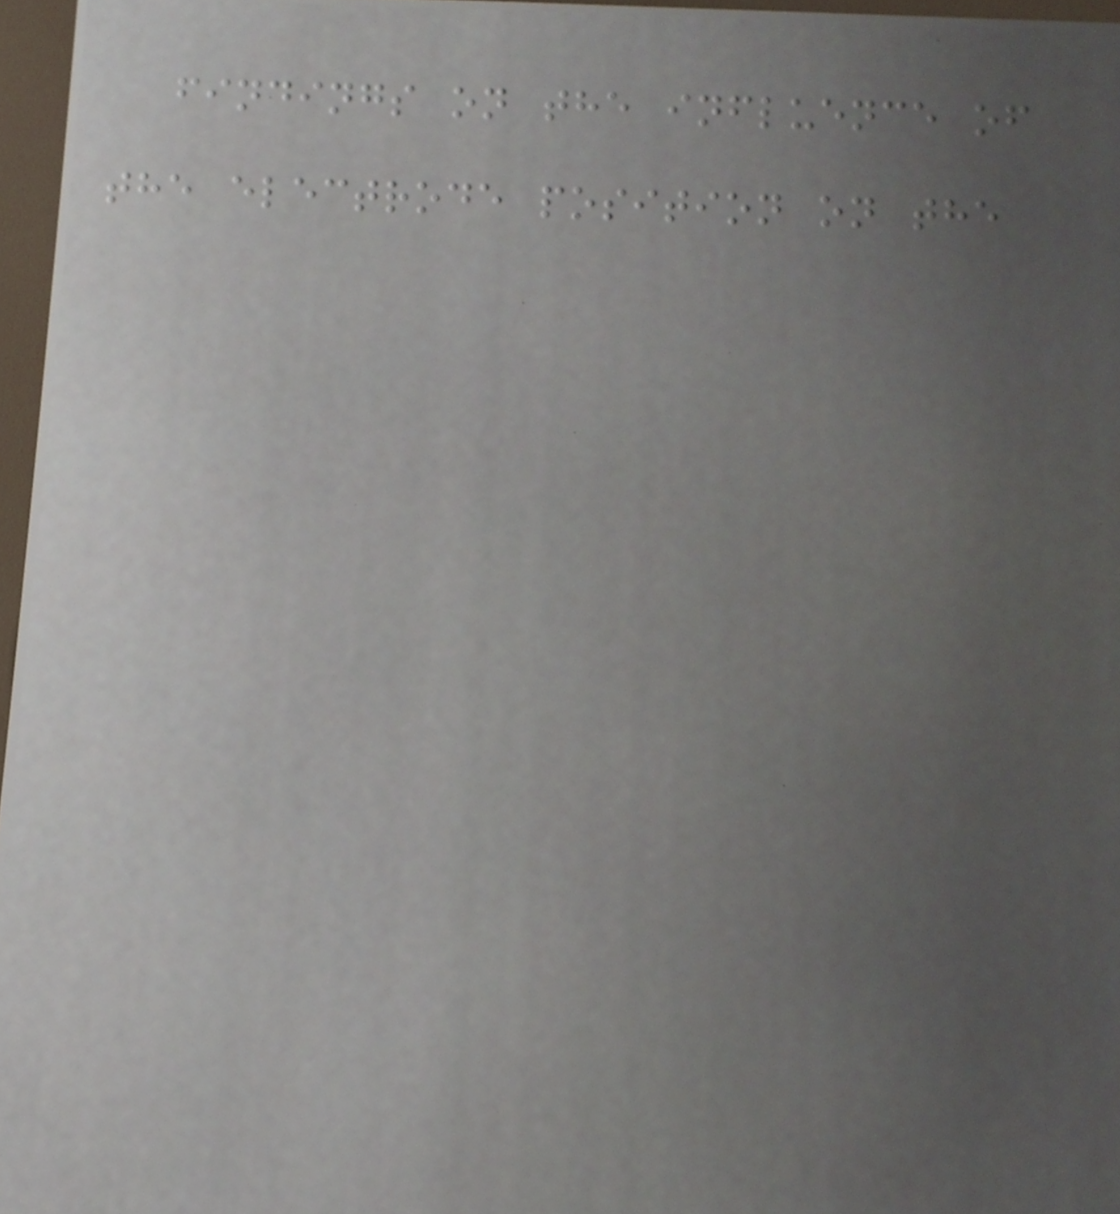findings on the influence of
the electrode position on the
